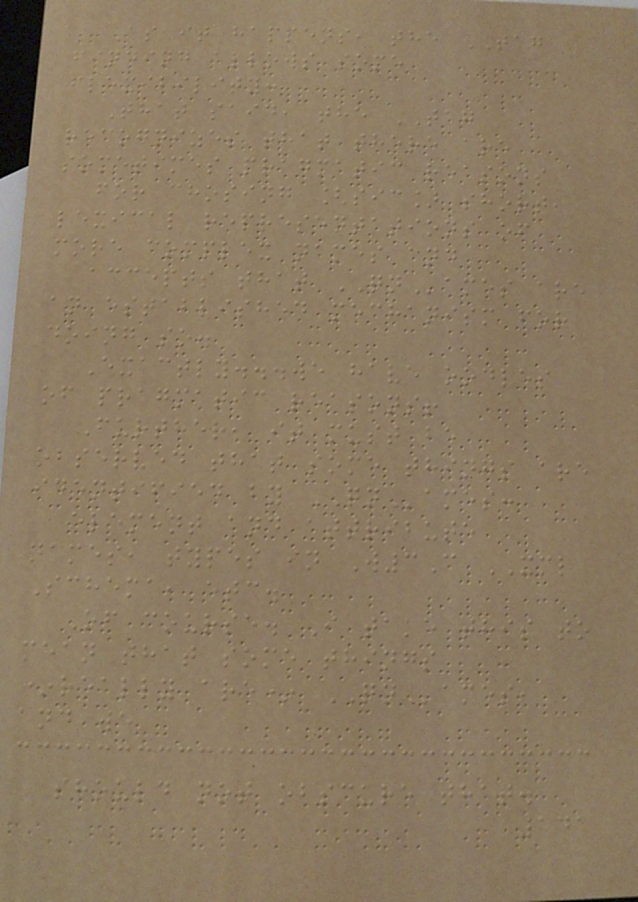As it happens, the TAG
finding allows some
flexibility:
That said, the TAG
recognizes that there are
sometimes pragmatic reasons
for chosing [sic] short,
lexical representations of
more complex names and
accepts that QNames are
an established mechanism for
doing so.
Exactly...we have oodles
of pragmatic reasons!
Further, it must be
observed that some things are
identified by QNames:
element and attribute
names, types in W3C XML
Schema, etc.
Of course. I take this to
mean that some things
*really are* QNames,
and we
should not obscure that.
141
